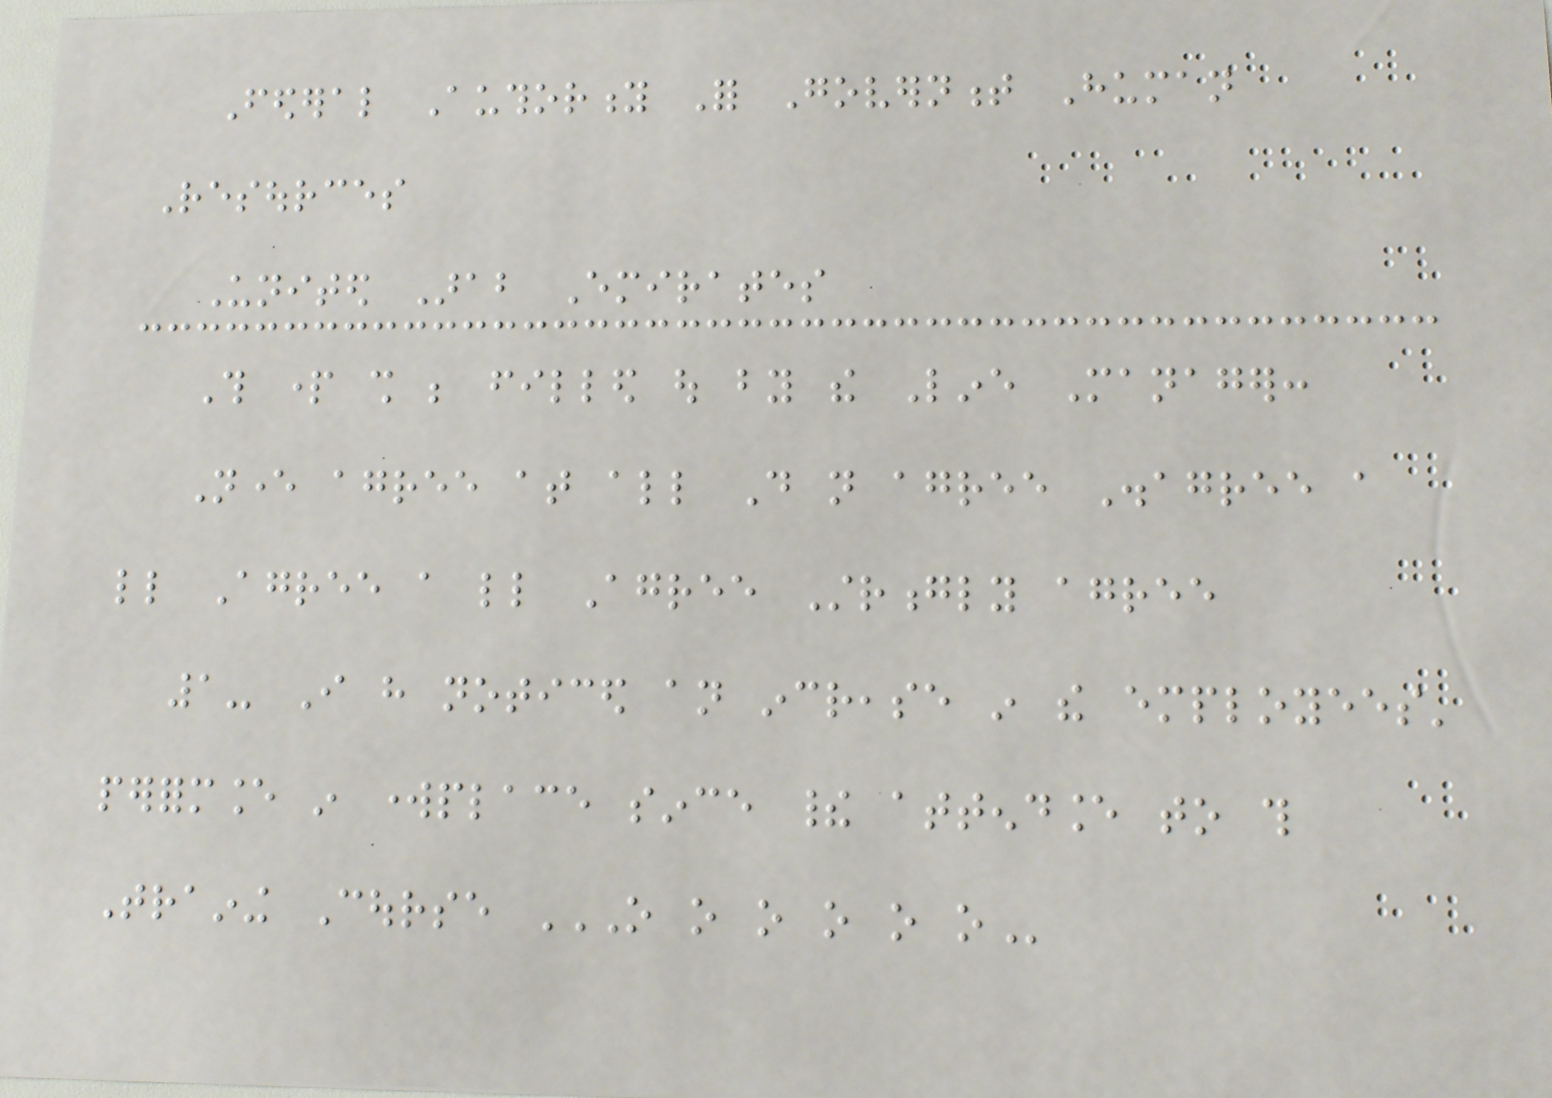Federal Authority For Government Human
Resources
United Arab Emirates
This part shall be filled out by the Line Manager:
Never agree at all Do not agree Disagree a
little Agree a little Agree Strongly agree
1- I have noticed an increase in the employees'
performance in workplace since their attendance to this
Training Course O O O O O O
